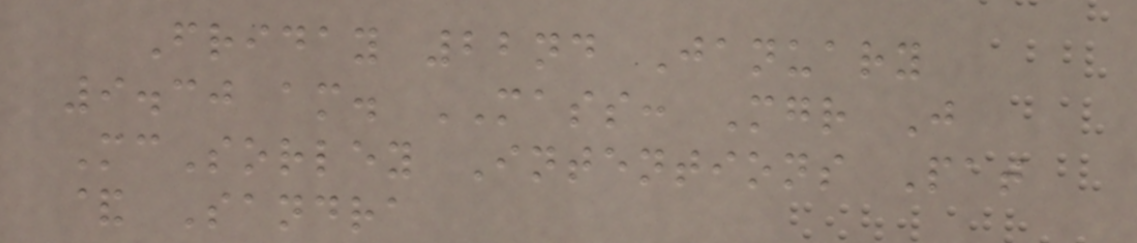Friday 22nd January
9.30 am. MASS: Mgr J
McSorley Intentions Pat
& Sandra
